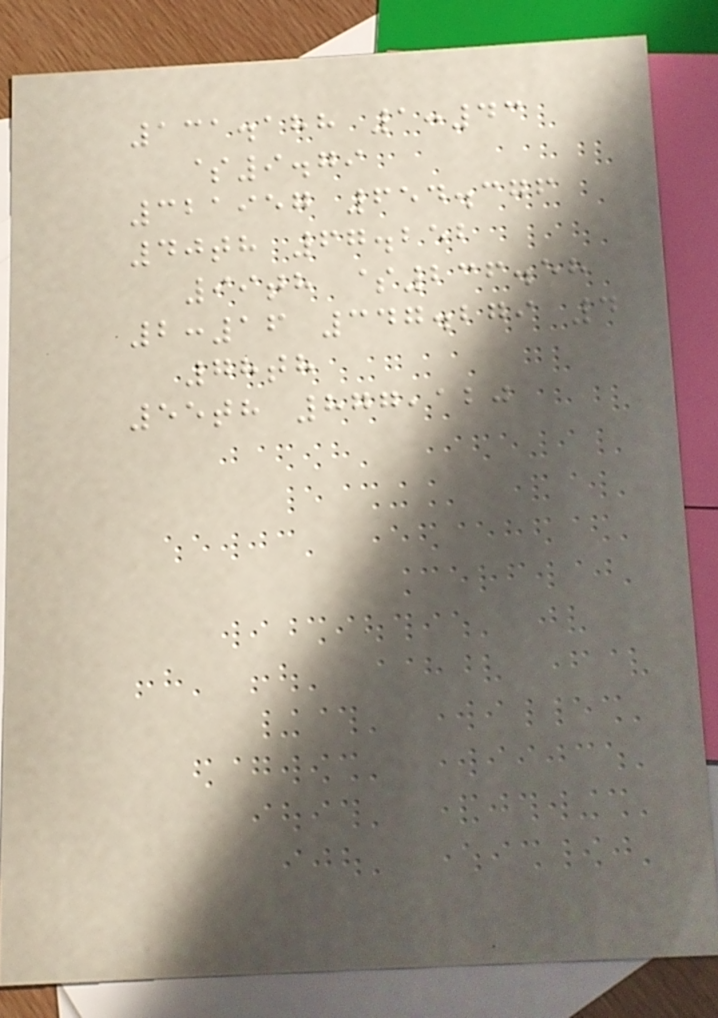131.188 1:43
$9.79
321957 654.376
40th 67.252
99th $236.58
2:16 347.279 4
78th
55th 877,120
